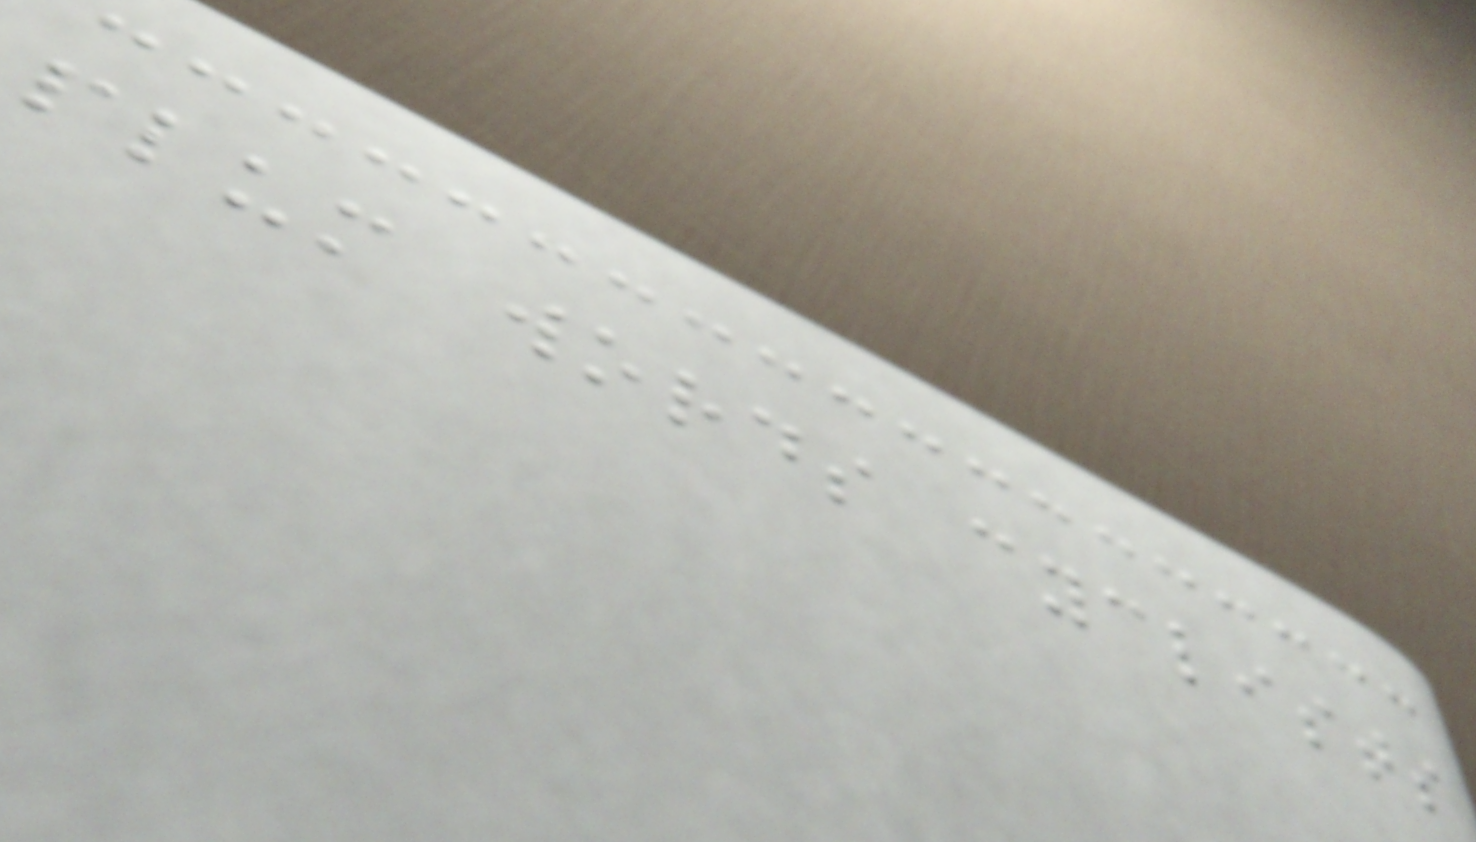plum words cyclists
